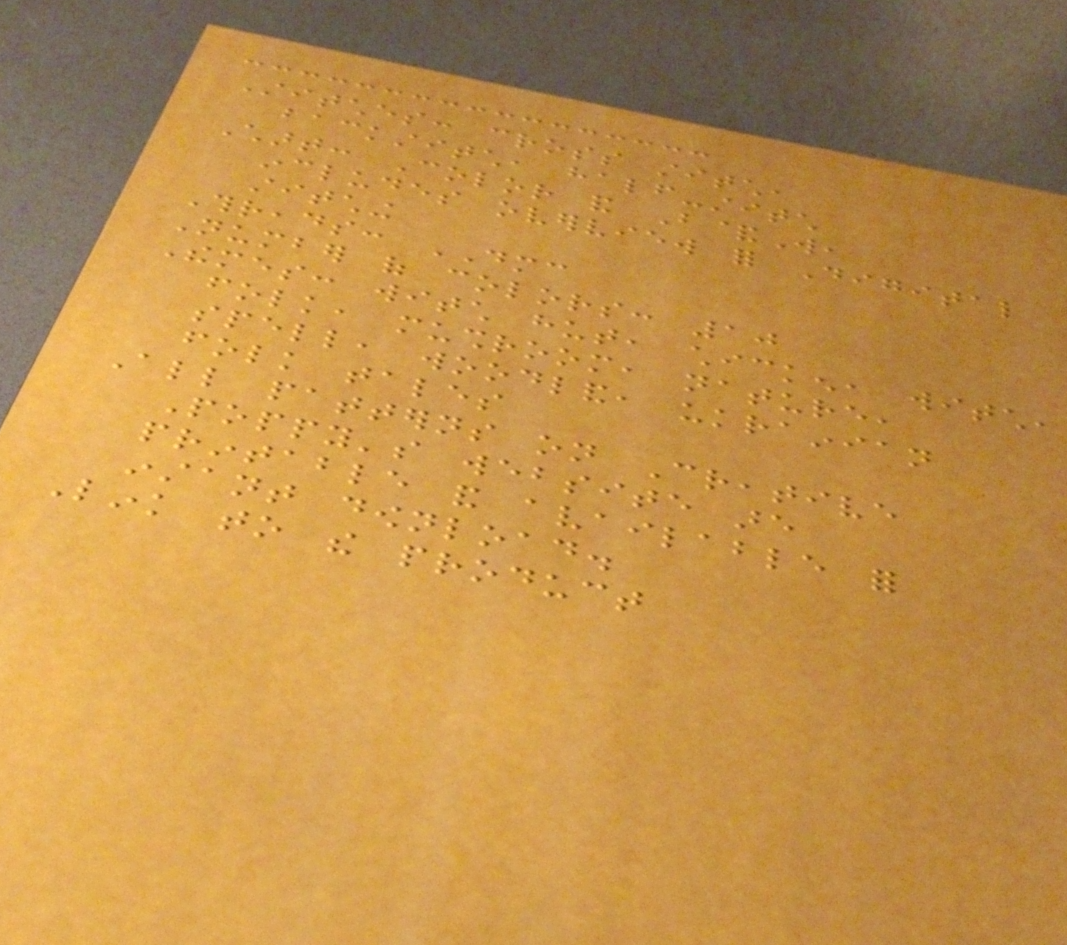Stitches: cross stitch,
backstitch, half-stitch
Chart: Color and B&W,
includes overview for Digital
stitching
Threads: DMC
Number of colors: 10
Themes: witch hut, chicken, witch,
folk, mushroom, nature,
spell, woodland, ukrainian
folk tales
All patterns on Creative
Poppy's website are
printable and available for
instant download.
Link to the product
